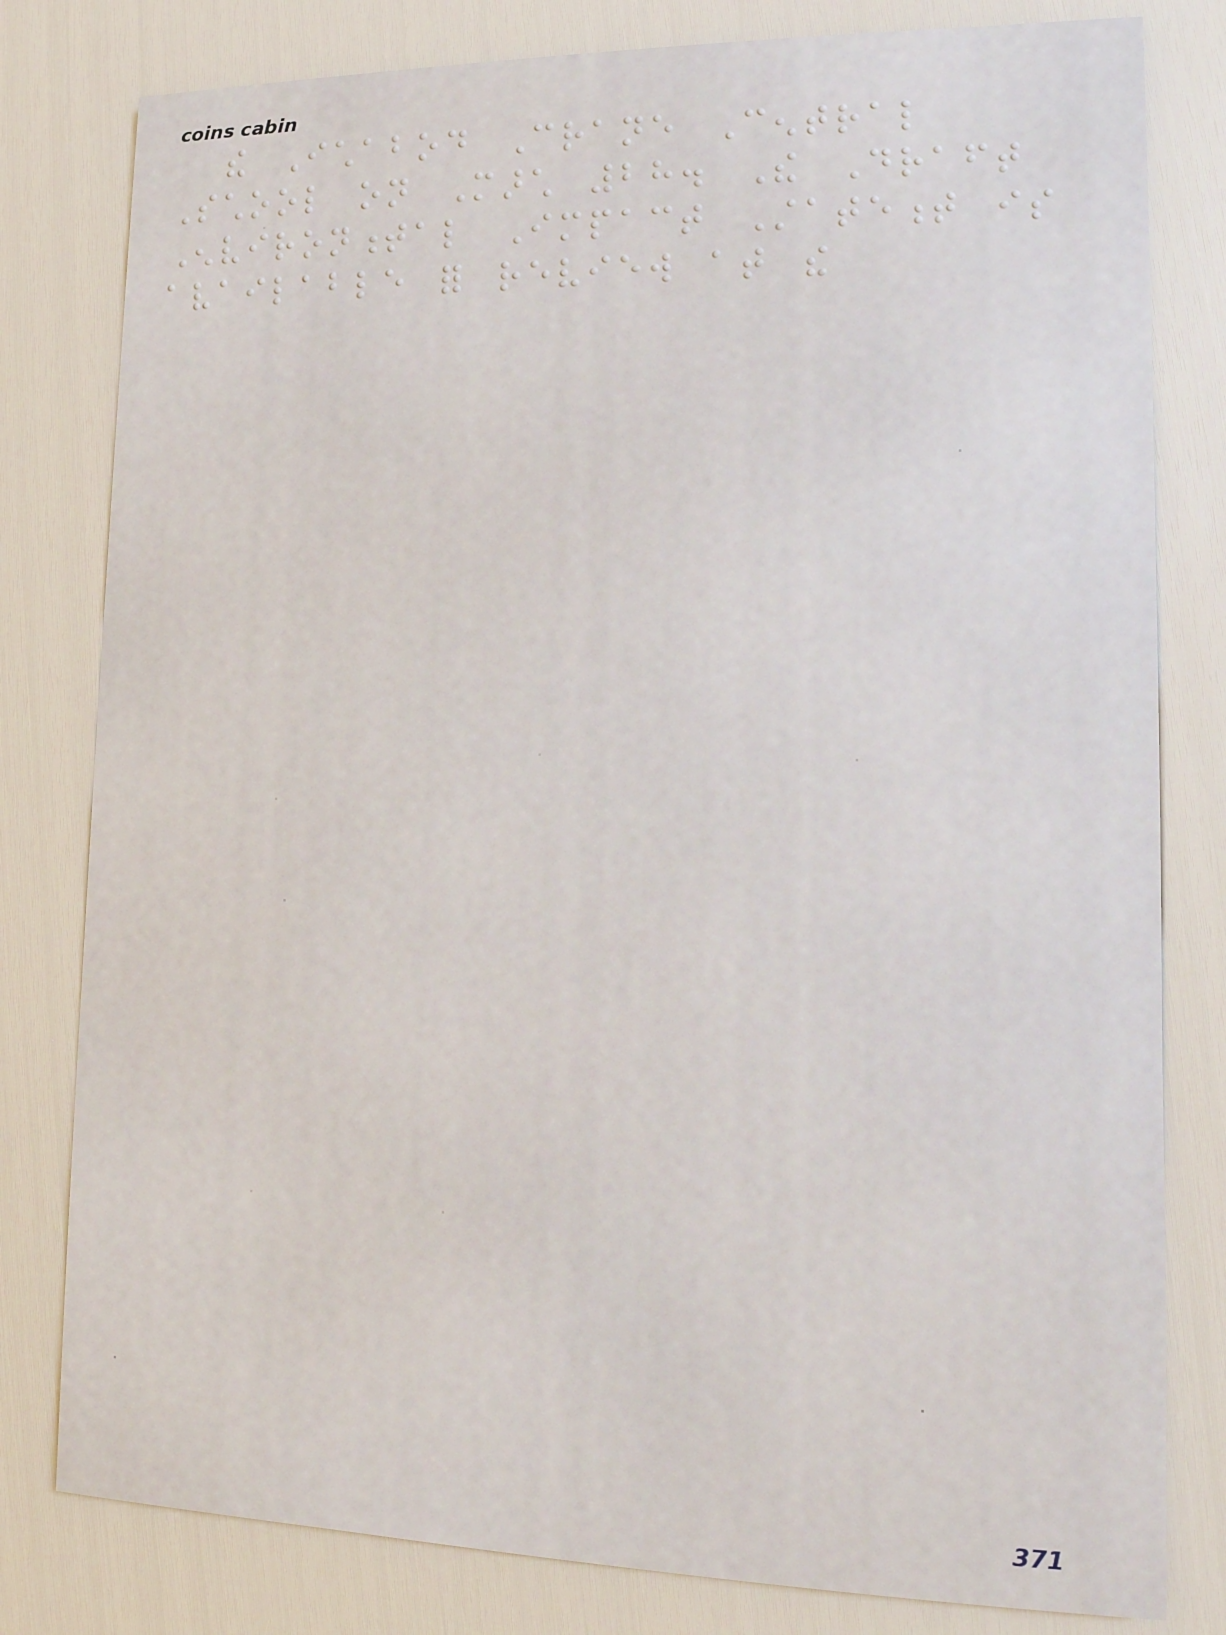the Ichabod Crane Central
School on March 28. The Draft
Environmental Impact Statement is
available for review at the
